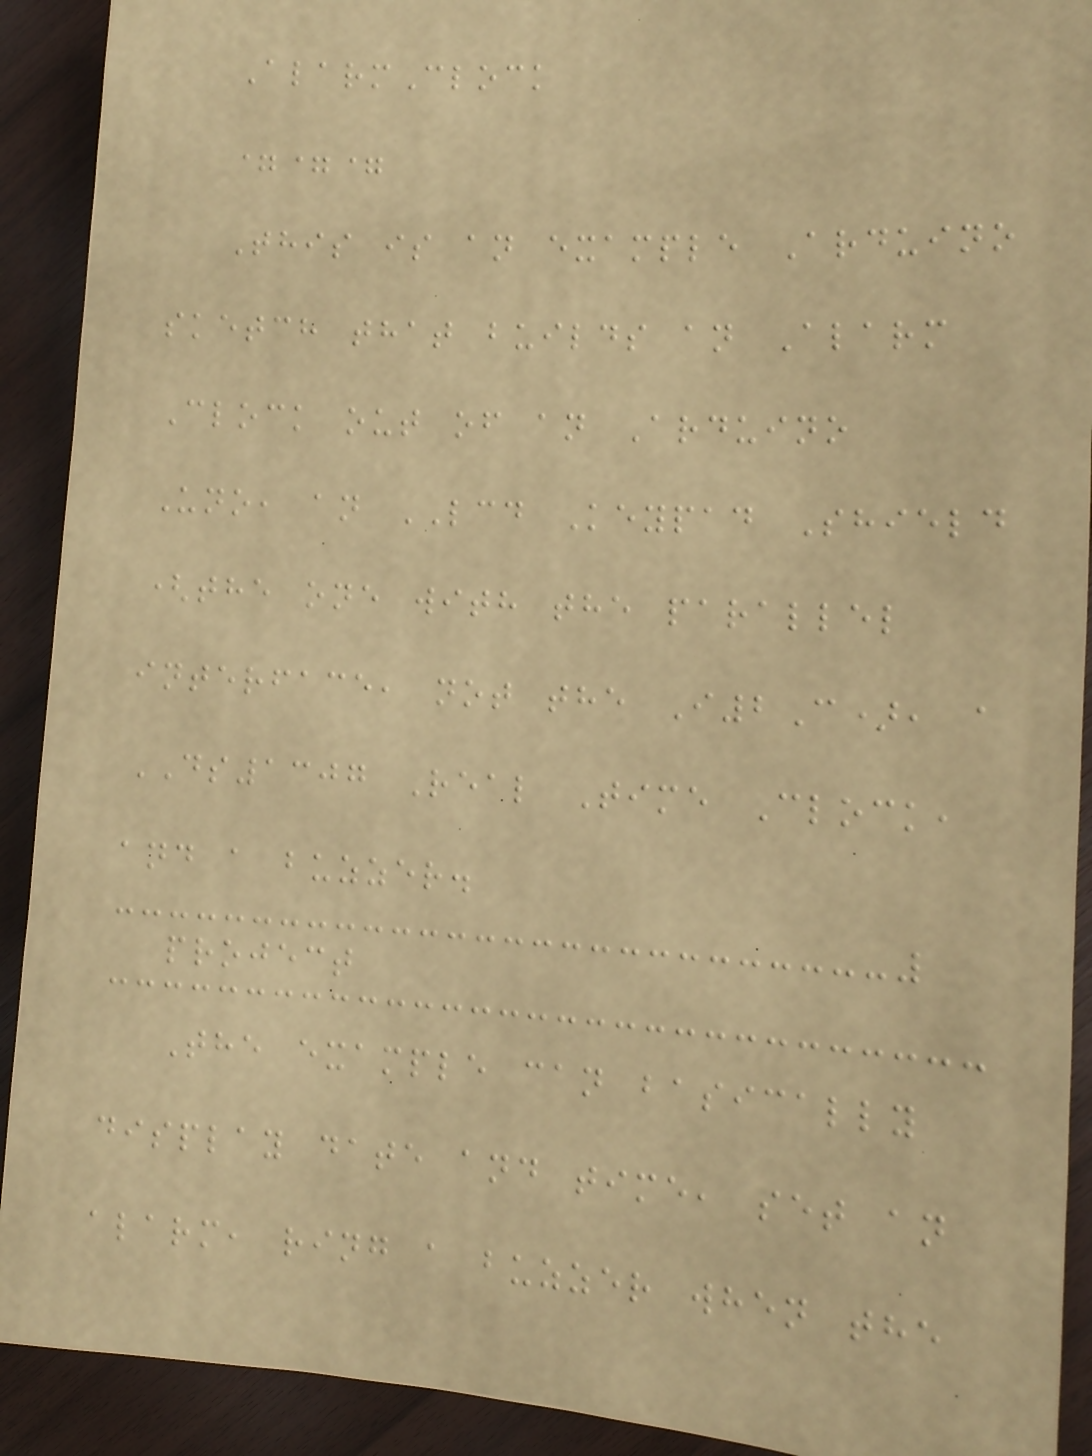AlarmClock
===
This is an example Arduino
sketch that builds an Alarm
Clock out of an Arduino
Uno, an LCD Keypad Shield
(the one with the parallel
interface, not the I2C), a
DS1307 Real Time Clock,
and a buzzer.
project
The example can basically
display date and time, set an
alarm, ring a buzzer when the
